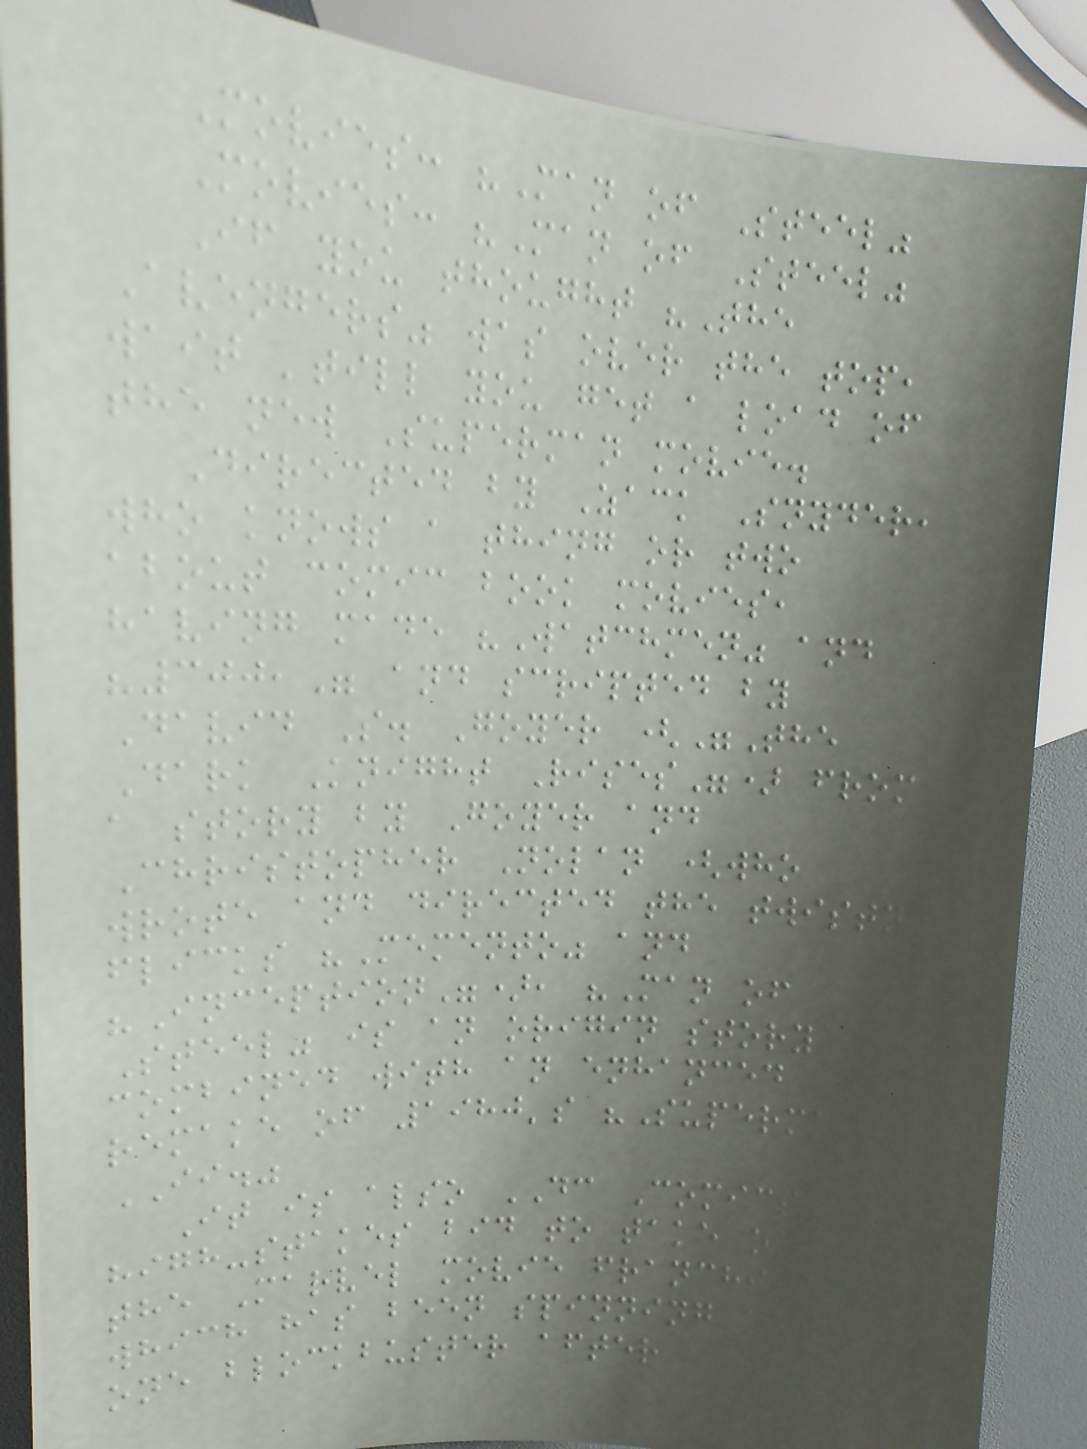Movies: "Man of Steel"
Movies: "Man of Steel"
If you thought "The
Avengers" was over the top,
wait 'till you get a load of
the new Superman movie.
Directed by Zack Snyder,
who knows a thing or two
about comic book movies,
having made "Watchmen" and
"300," and scripted by
David S. Goyer ("The
Dark Knight Rises") from
a story by Goyer and
Christopher Nolan (who
wrote and directed the twisty
flicks "Memento" and
"Inception"), "Man of
Steel" is an origin story
combined with an enhanced
remake of 1980's "Superman
II."
It is also DC Comics'
high-stakes bid to take on
the Marvel movie franchise,
which has been spinning out
one blockbuster after
